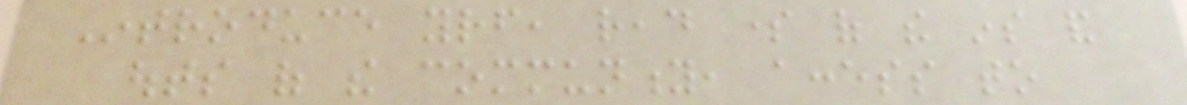Introduce yourself, read some of the ins and
outs of the community, access to
